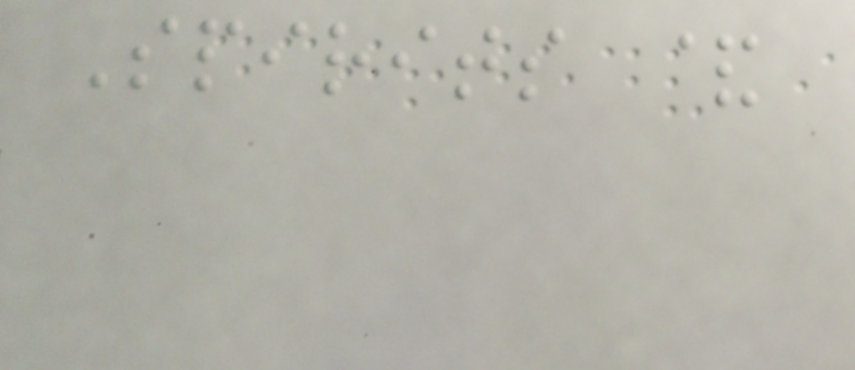Spirits &
